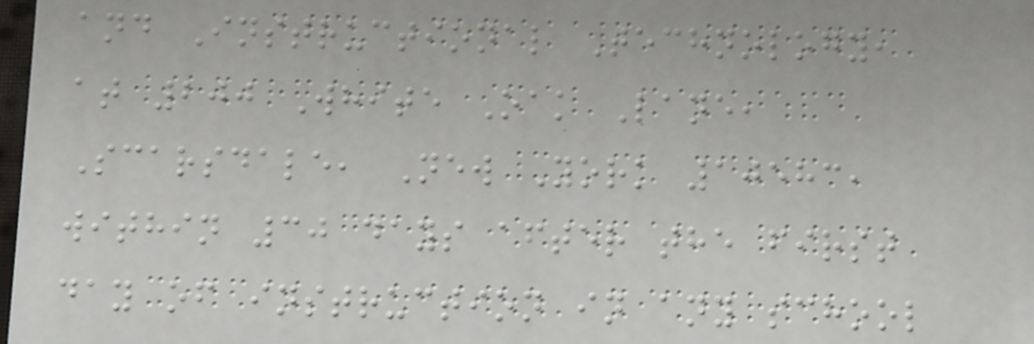and Instructional Technology,
at 200 White Oak Lane,
Scarsdale, New York 10583,
within 30 days after the first
day of instruction in any school
